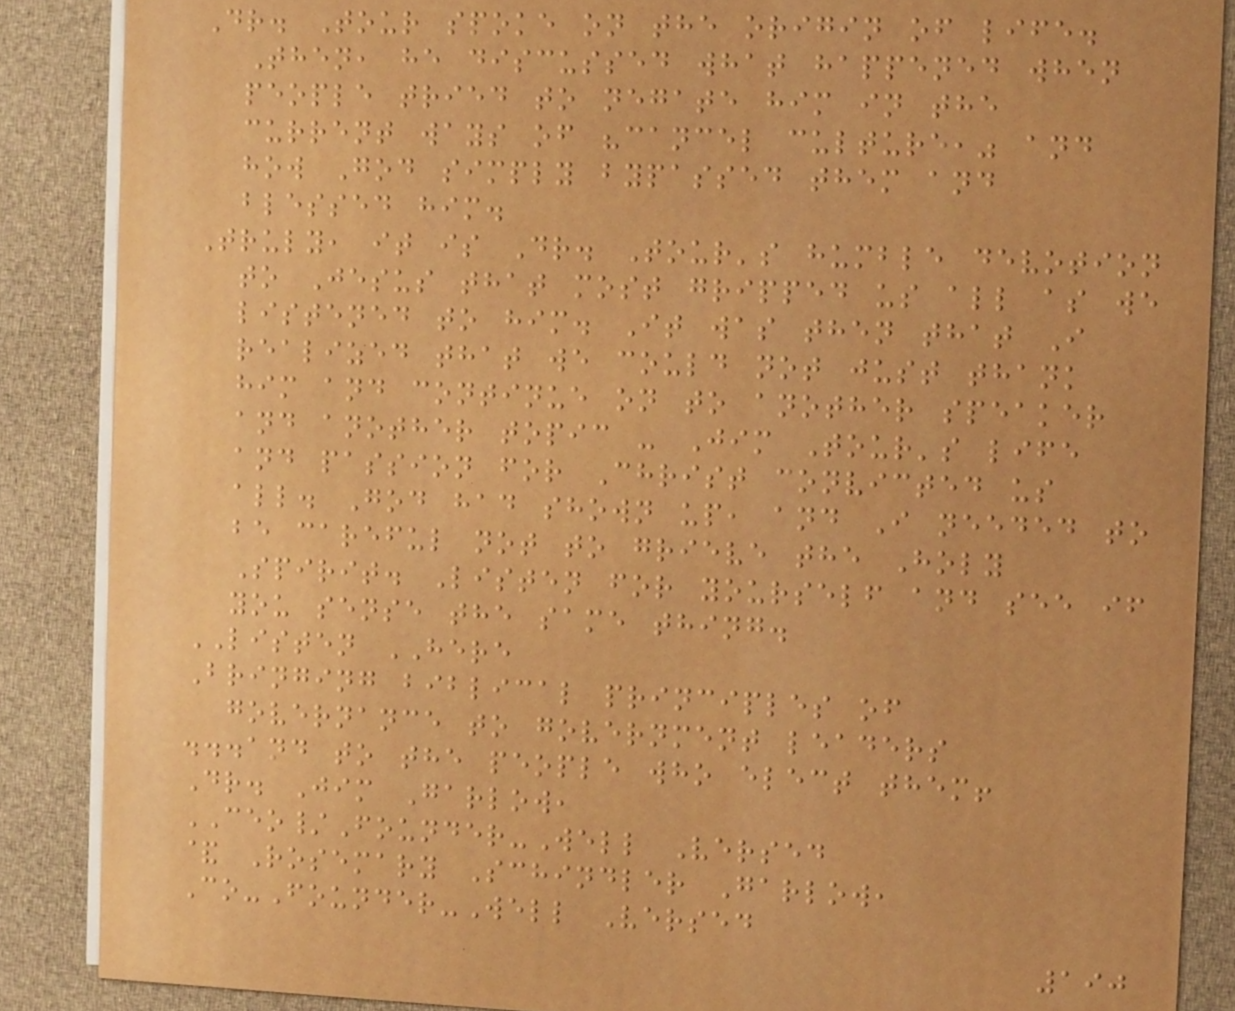Dr. Tour spoke on the origin of life.
Then, he discussed what happened when
people tried to negate him in the
current ways of "cancel culture," and
how God simply bypassed them and
blessed him.
Truly, it is Dr. Tour's humble devotion
to Jesus that most gripped us all as we
listened to him. It was then that I
realized that we could not just thank
him and continue on to another speaker
and another topic - Jim Tour's life
and passion for Christ convicted us
all. God had shown up, and I needed to
be careful not to grieve the Holy
Spirit. Listen for yourself and see if
you sense the same thing.
LISTEN HERE
Bringing biblical principles of
governance to government leaders
...and to the people who elect them!
Dr. Jim Garlow,
CEO/Founder-Well Versed
& Rosemary Schindler Garlow,
Co-Founder-Well Versed
190
